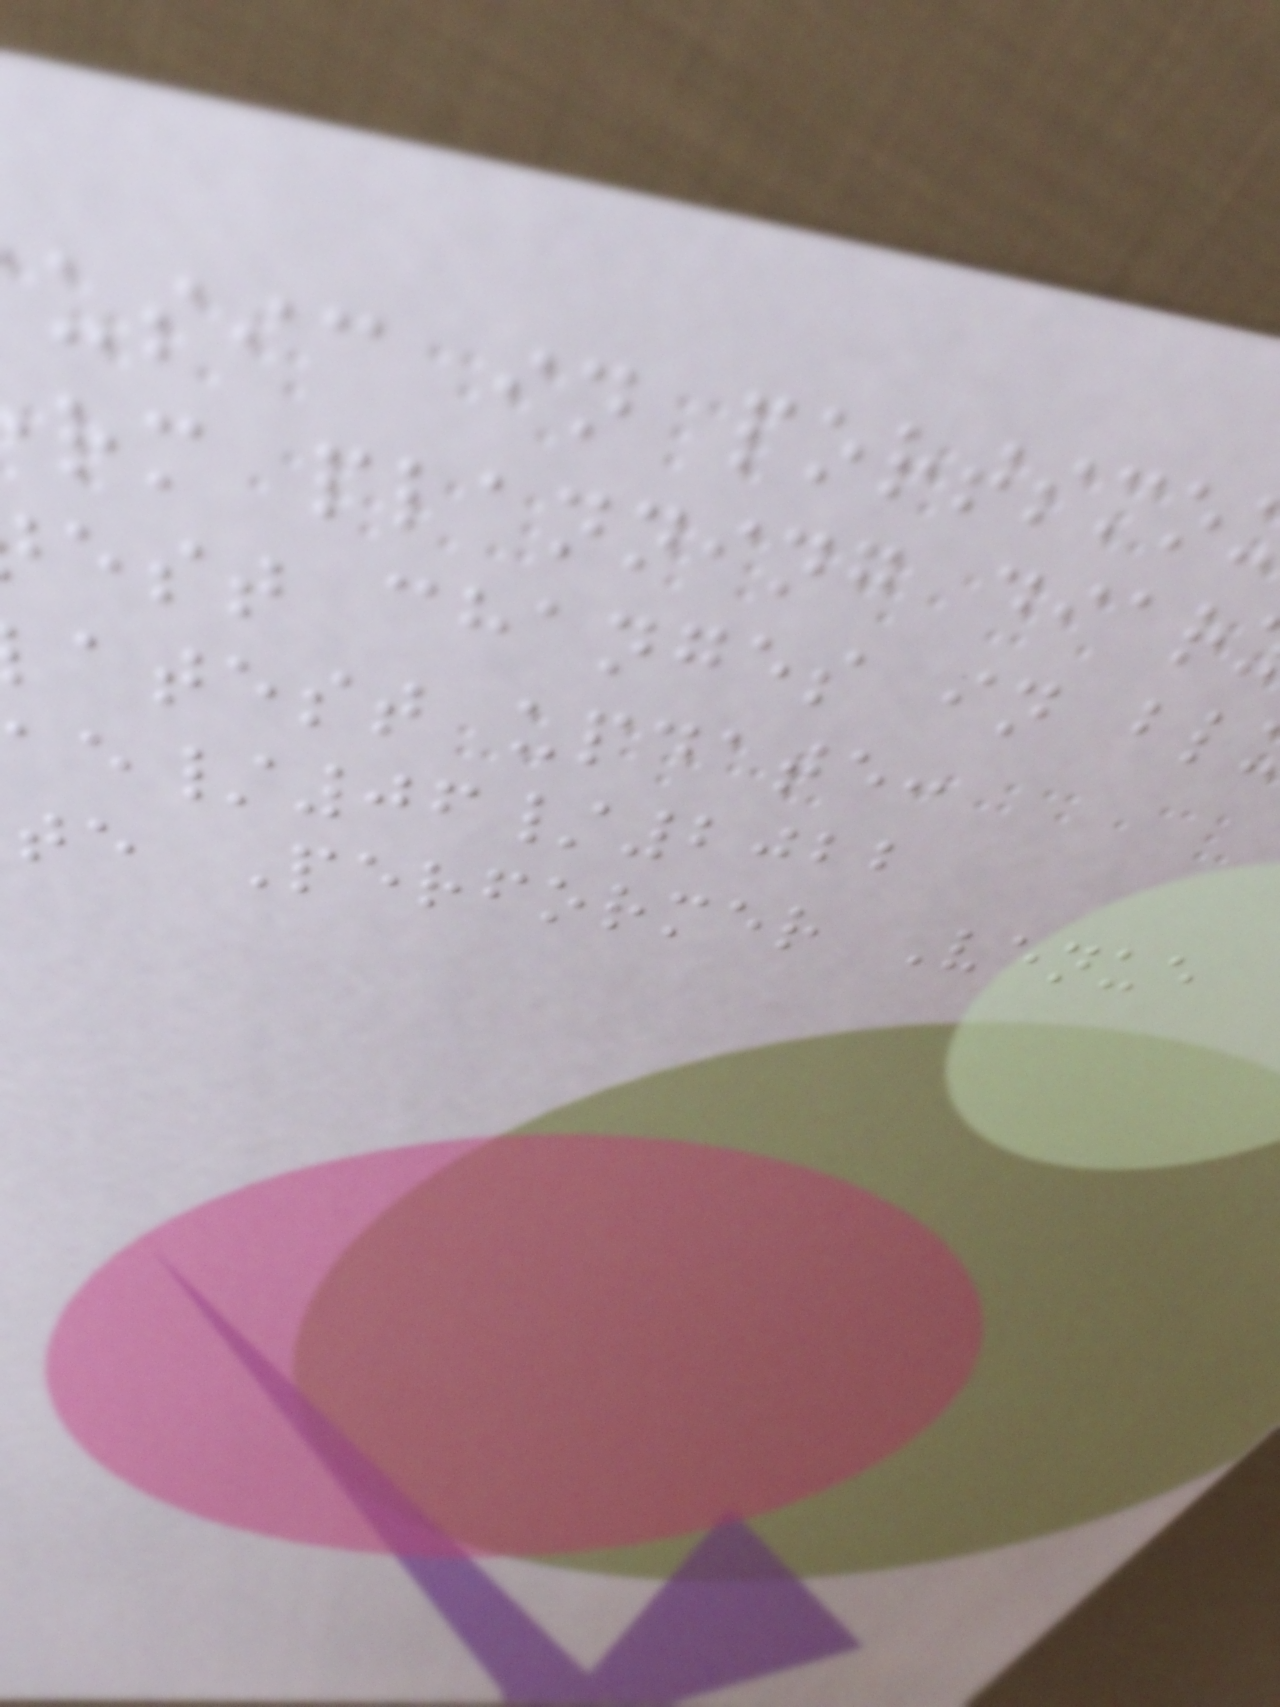rm planning
est changes in bl
atest update:
/06/2022
te Performer Venue
